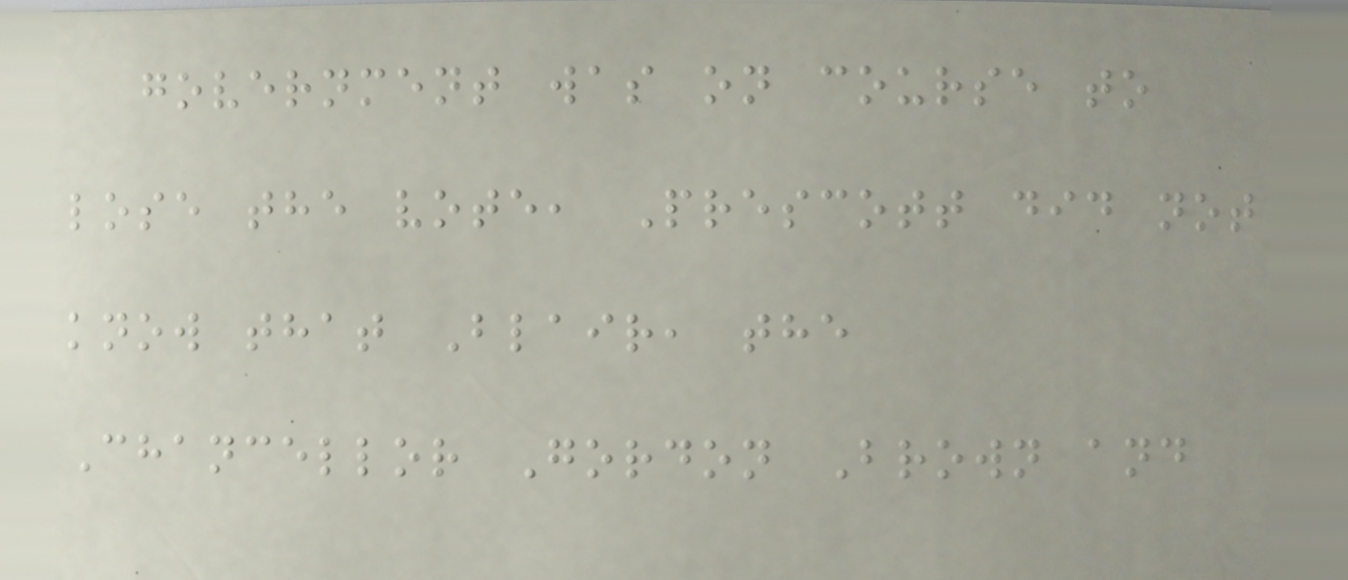government was on course to
lose the vote, Prescott did not
know that Blair, the
Chancellor Gordon Brown and
